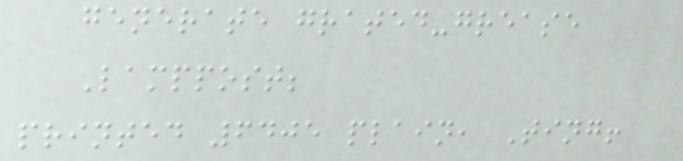generate grated-grease
Lamppost;
printed 6405 plain, Ting!
